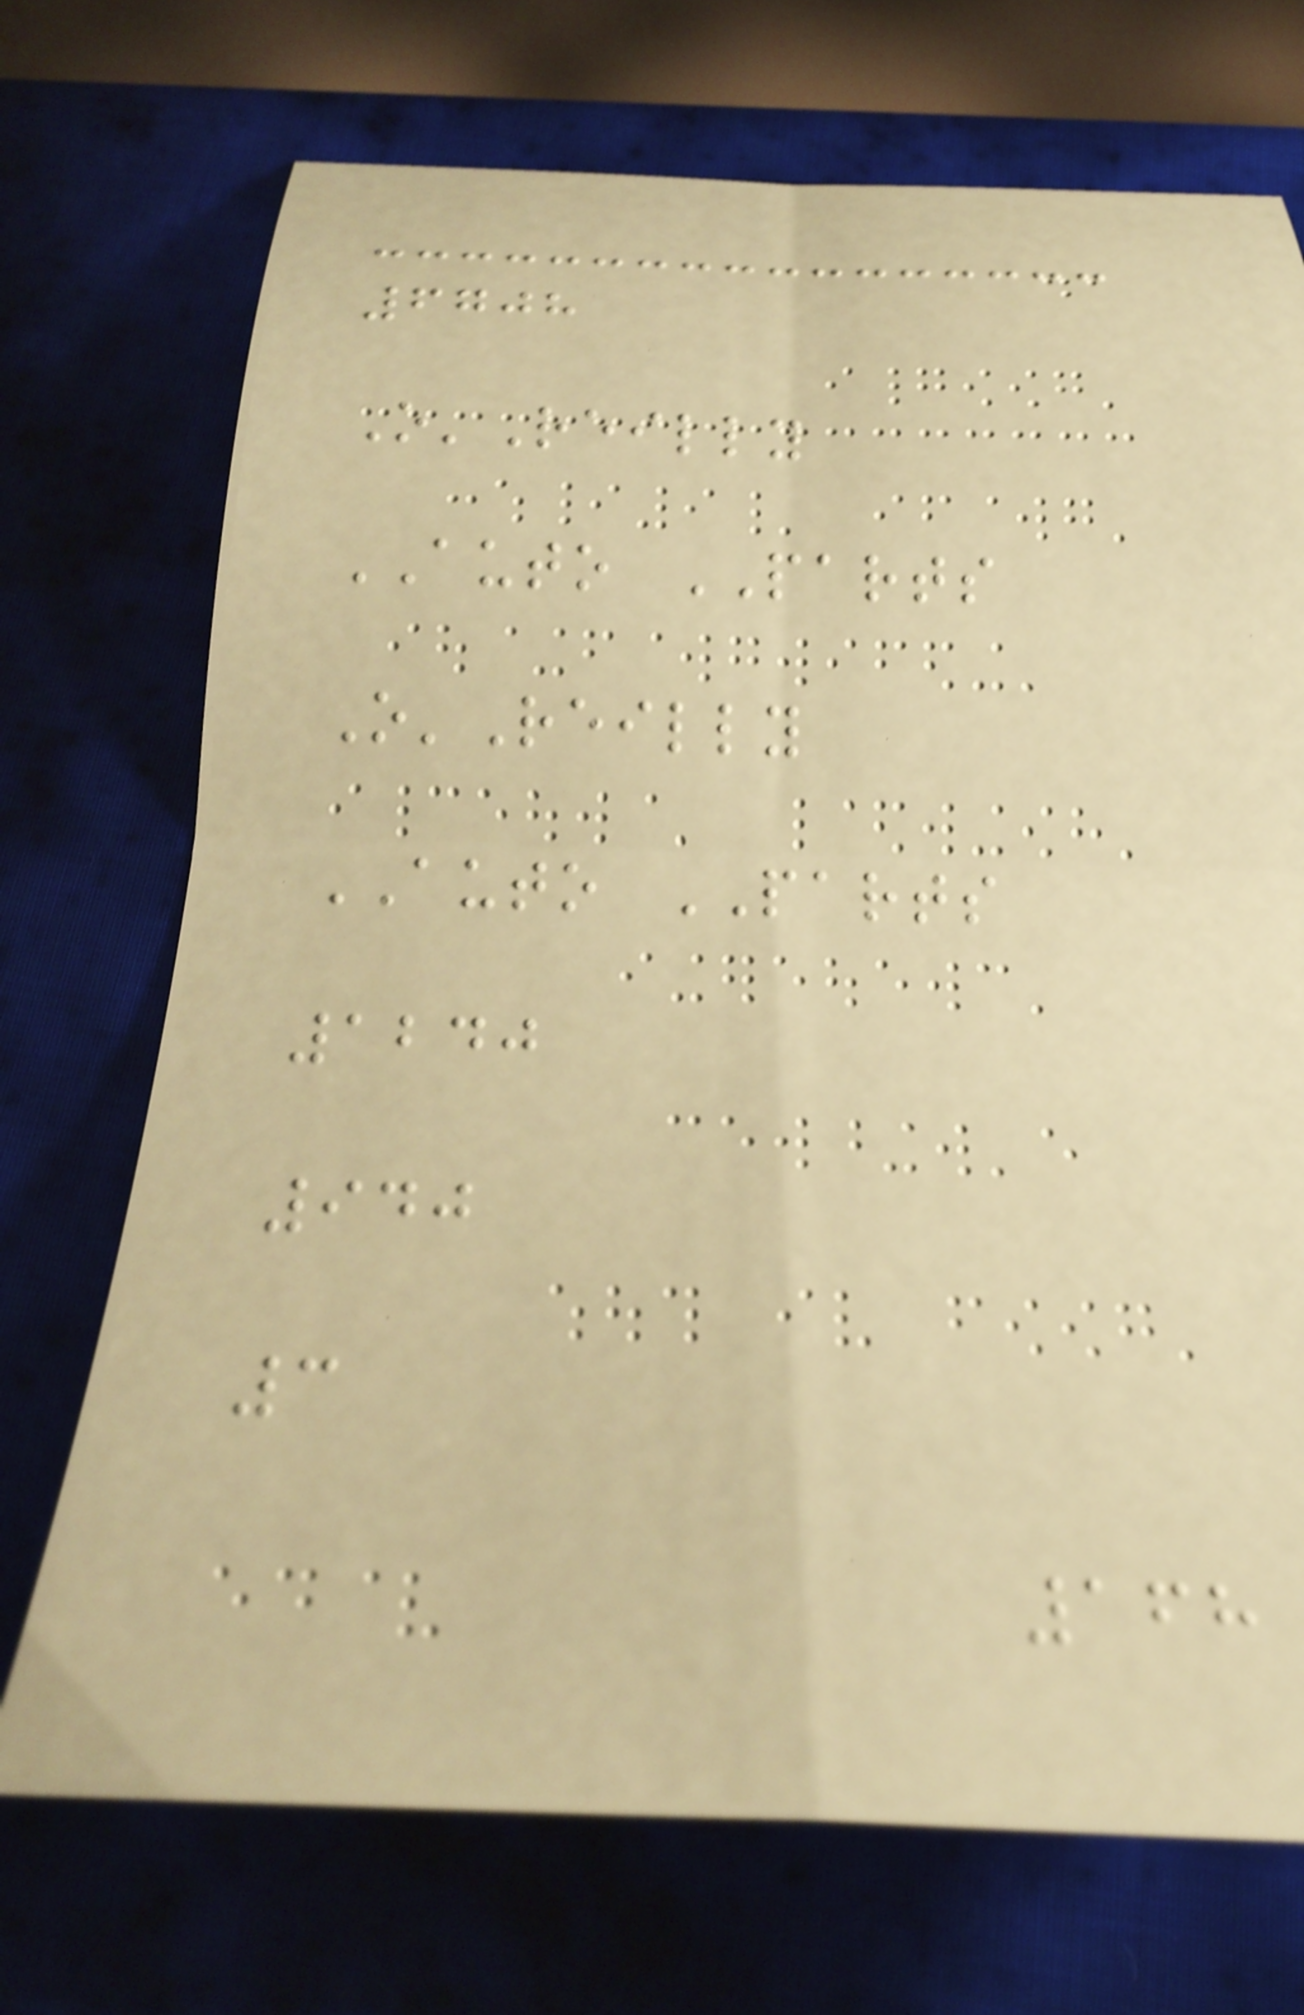6708
O'Reilly
AUTO PARTS
O'Reilly
AUTO PARTS
1240
940
3
168
